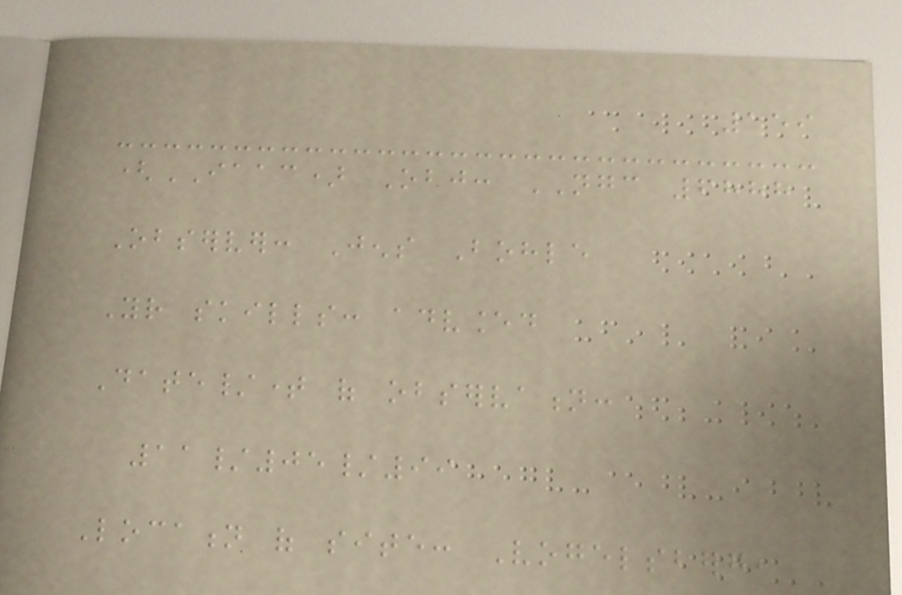159
(IAAC) Obj: NGC 6888
Observer: Jens Bohle
Your skills: advanced
Date/time of observation:
11/05/99
Location of site: Vogelsberg,
